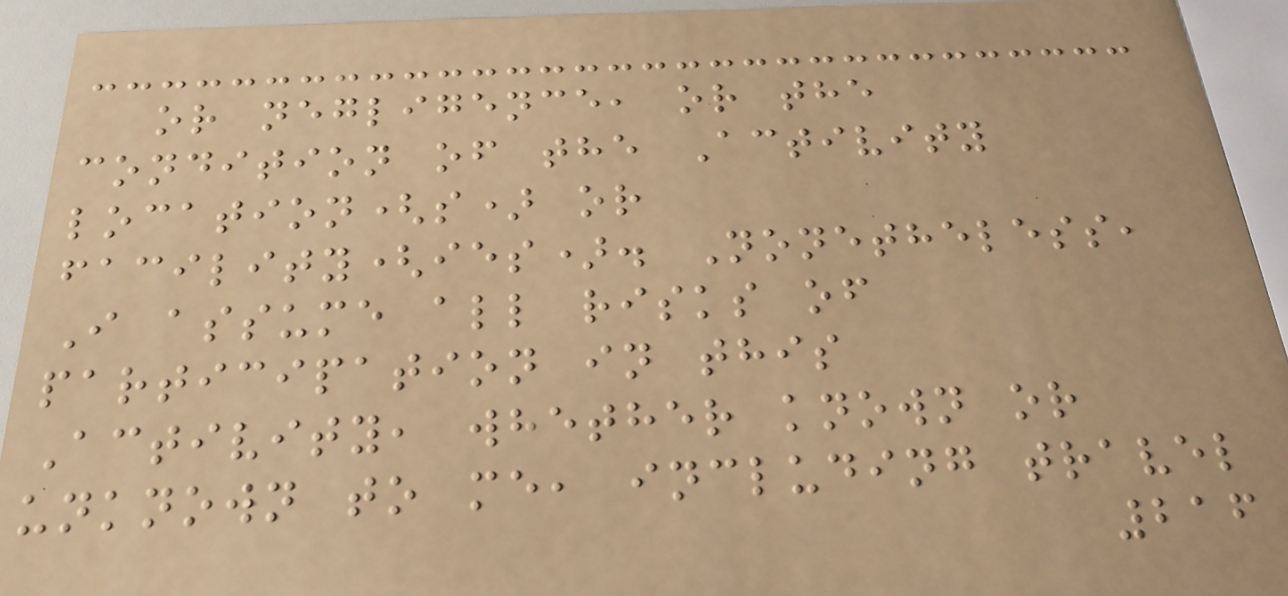or negligence, or the
condition of the Activity
location(s) or
facility(ies). Nonetheless,
I assume all risks of
participation in this
Activity, whether known or
unknown to me, including travel
216
